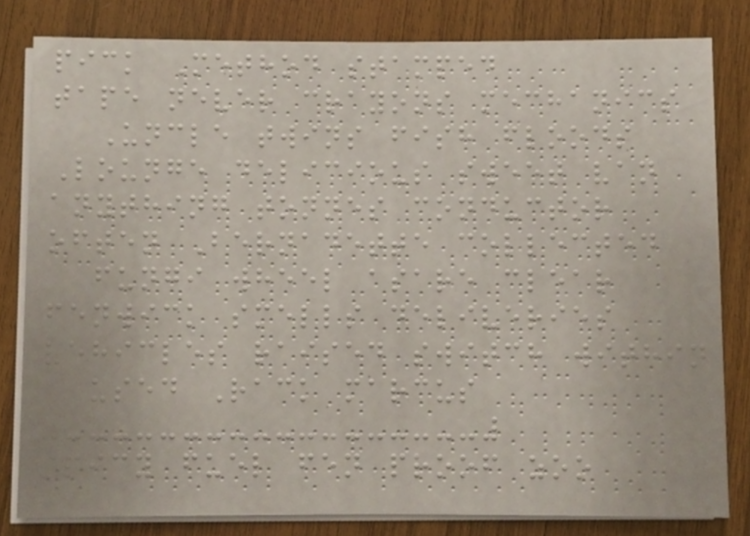pick Method stamped
tape never crayons mechanics
Uncle twins fish floods
Lounge delicious sweet van
anything tonnes conductor
often Bernadette collected
fungi wheel asare clear
fenwick smells deliveries
vehicles raised switch within
used Rack marcus
spicy fuel fen proof zoo
